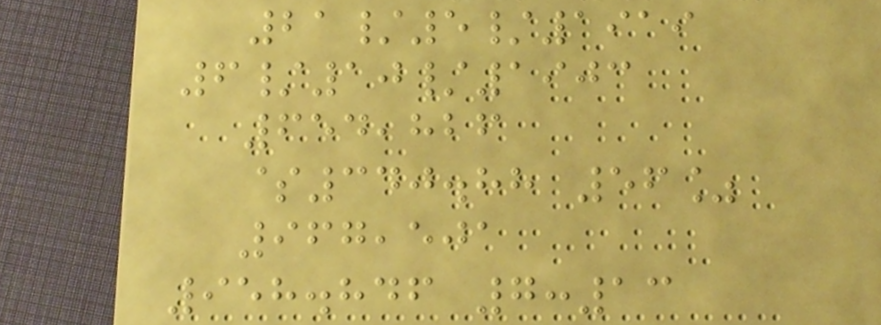21/5/1919
6/10/1903
654,826
$340.88 56%
967,501
958.846 7:13
